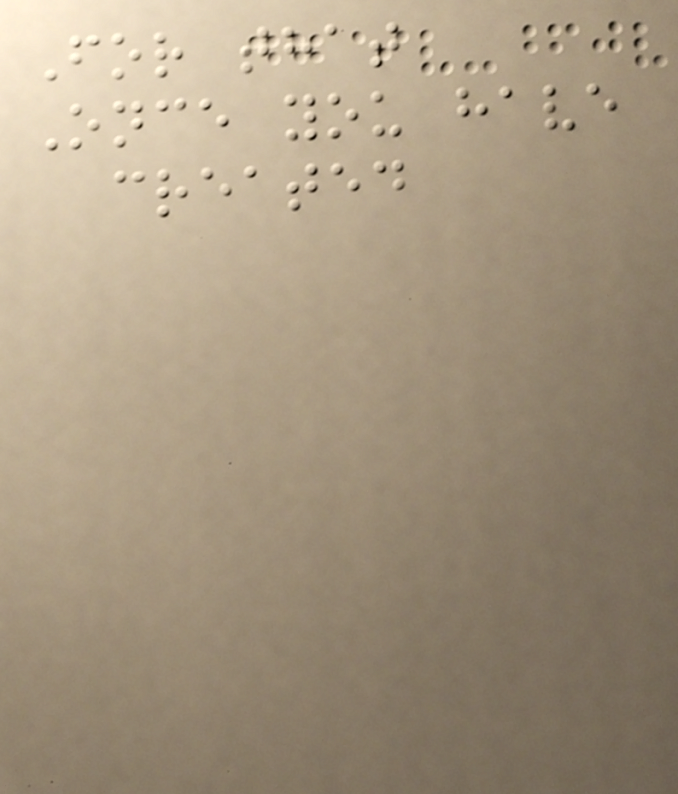For that
Once you have
created
